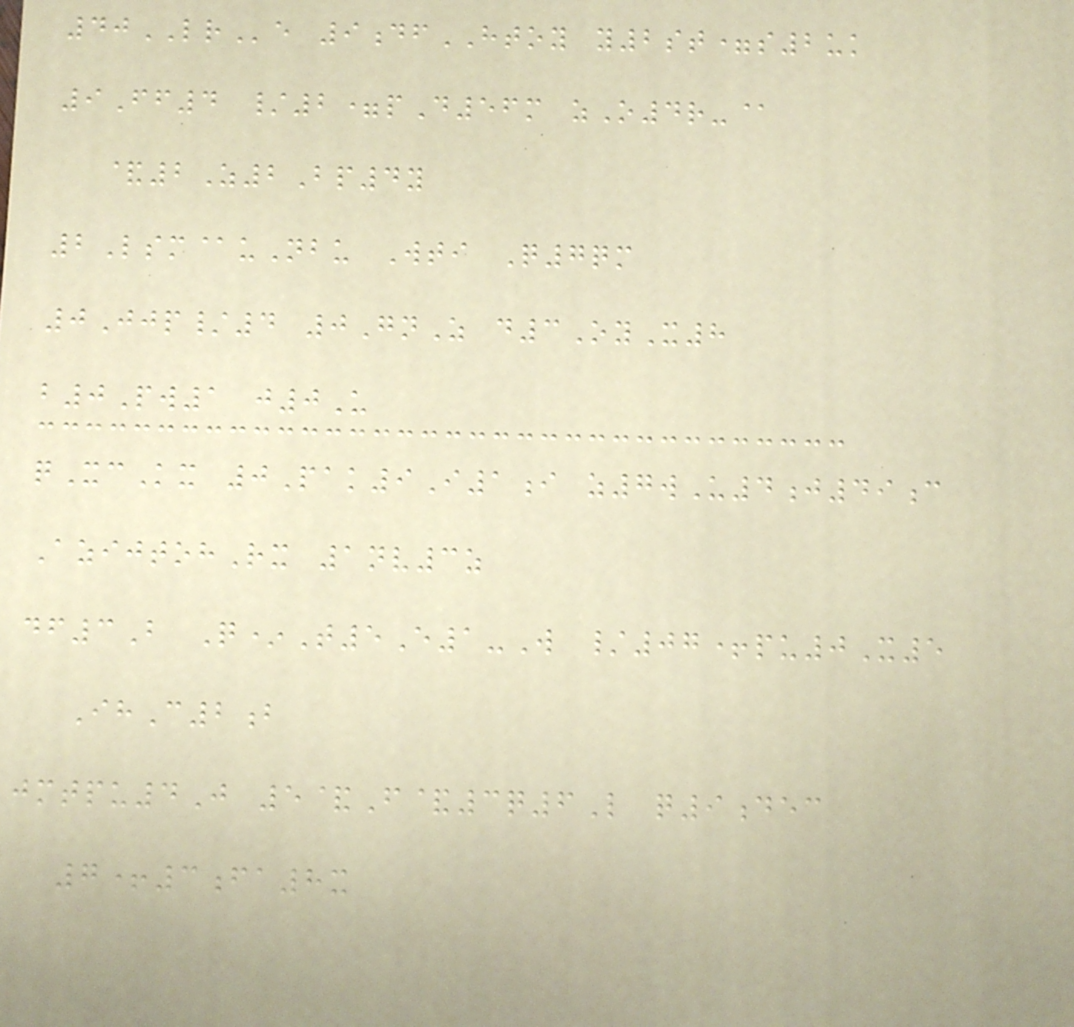40LRe 9dfHTOY y2st=s2uk
9Ff4 /2=pD56m zO4r-@
&2Z2Bp4y
2Lsm@uNbu Wti Q7qm
0Jjp/4 0GnZ d3OyX8
b0Pw1 j0U
qXcKx 0Pak9I1i z7wU4j49c
AzijtohRx 1nv3z
df3B Q*T5E1-W /07+pu0X5
IhC2b
jmtpu4J 5&F&3q6L q9dec
7+3fa8x
